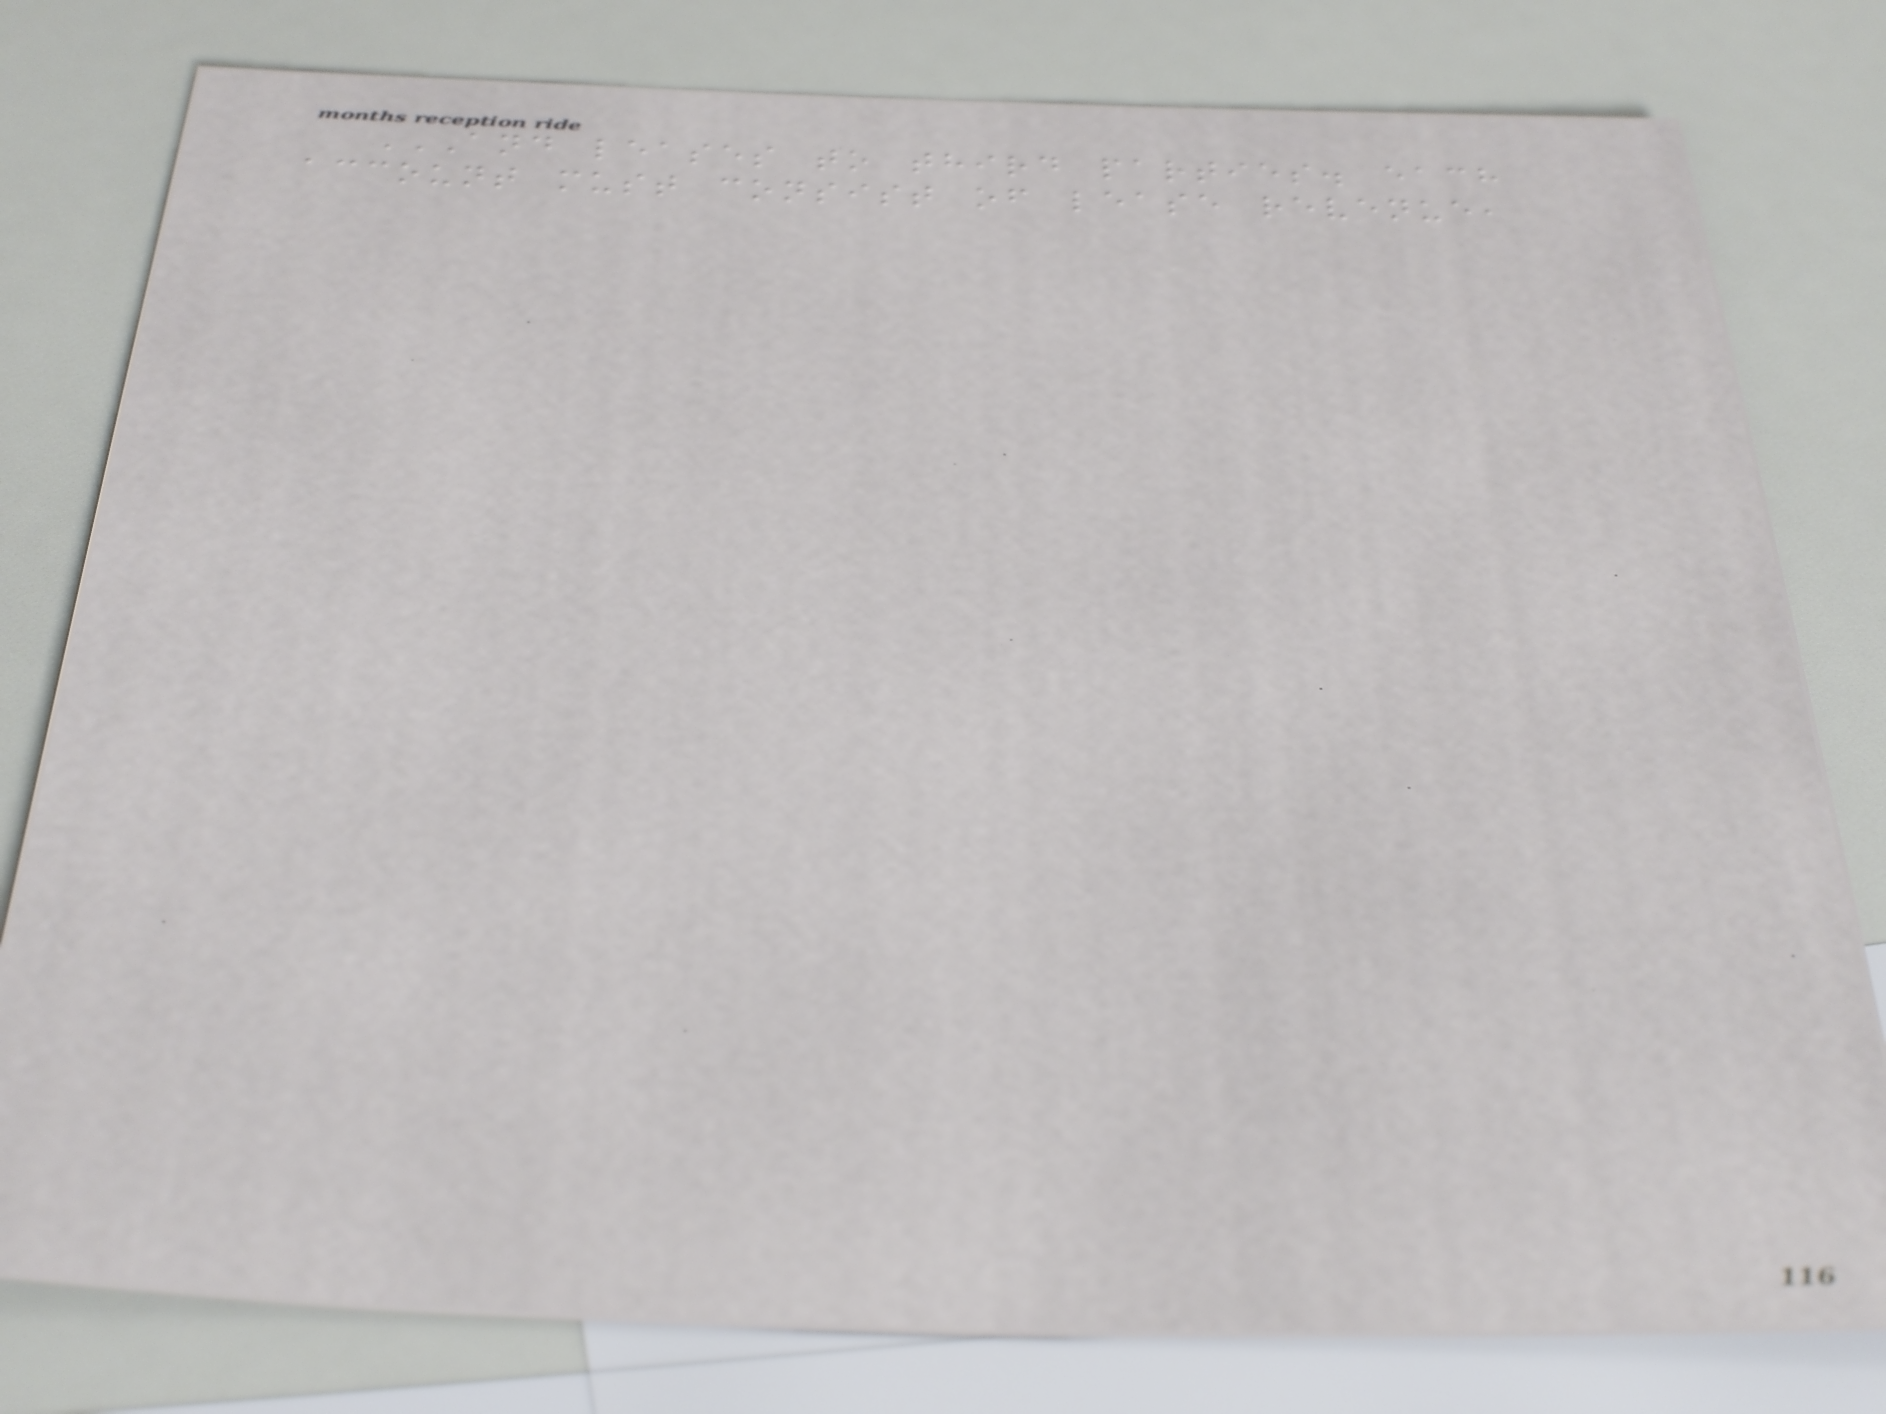AND LEASES TO THIRD PARTIES. EACH
ACCOUNT MUST CONSIST OF LEASE REVENUE,
